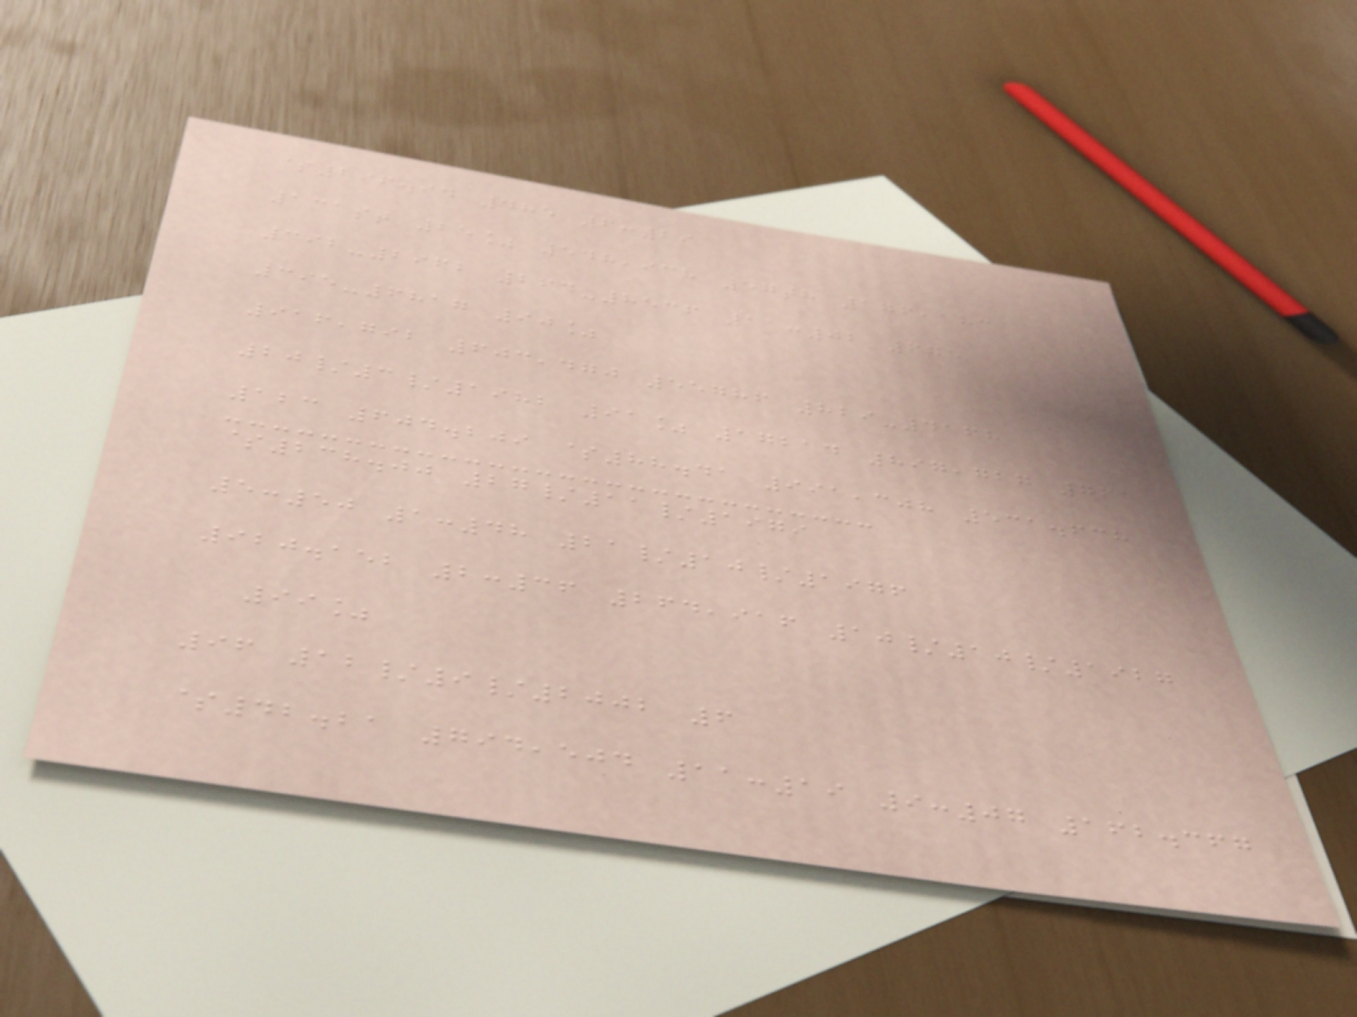$296.94 485 6:29
131st 25% 548,938 57th 176,183
392-2962 264-8536 11:02 675
395-6817 90%
916,792 603,470 55786 829-4168
20/3/1982 91% 17214 897,727 761
123 604.209 $88.41 991,308 531.638
$238.00 27/11/1979
5:50 1:48 21/10/1976
920.152 2:36 264,916 10/10/1927
99%
96 12/9/2002 6
$42.21 794,504 11:19 9:07 162.367
